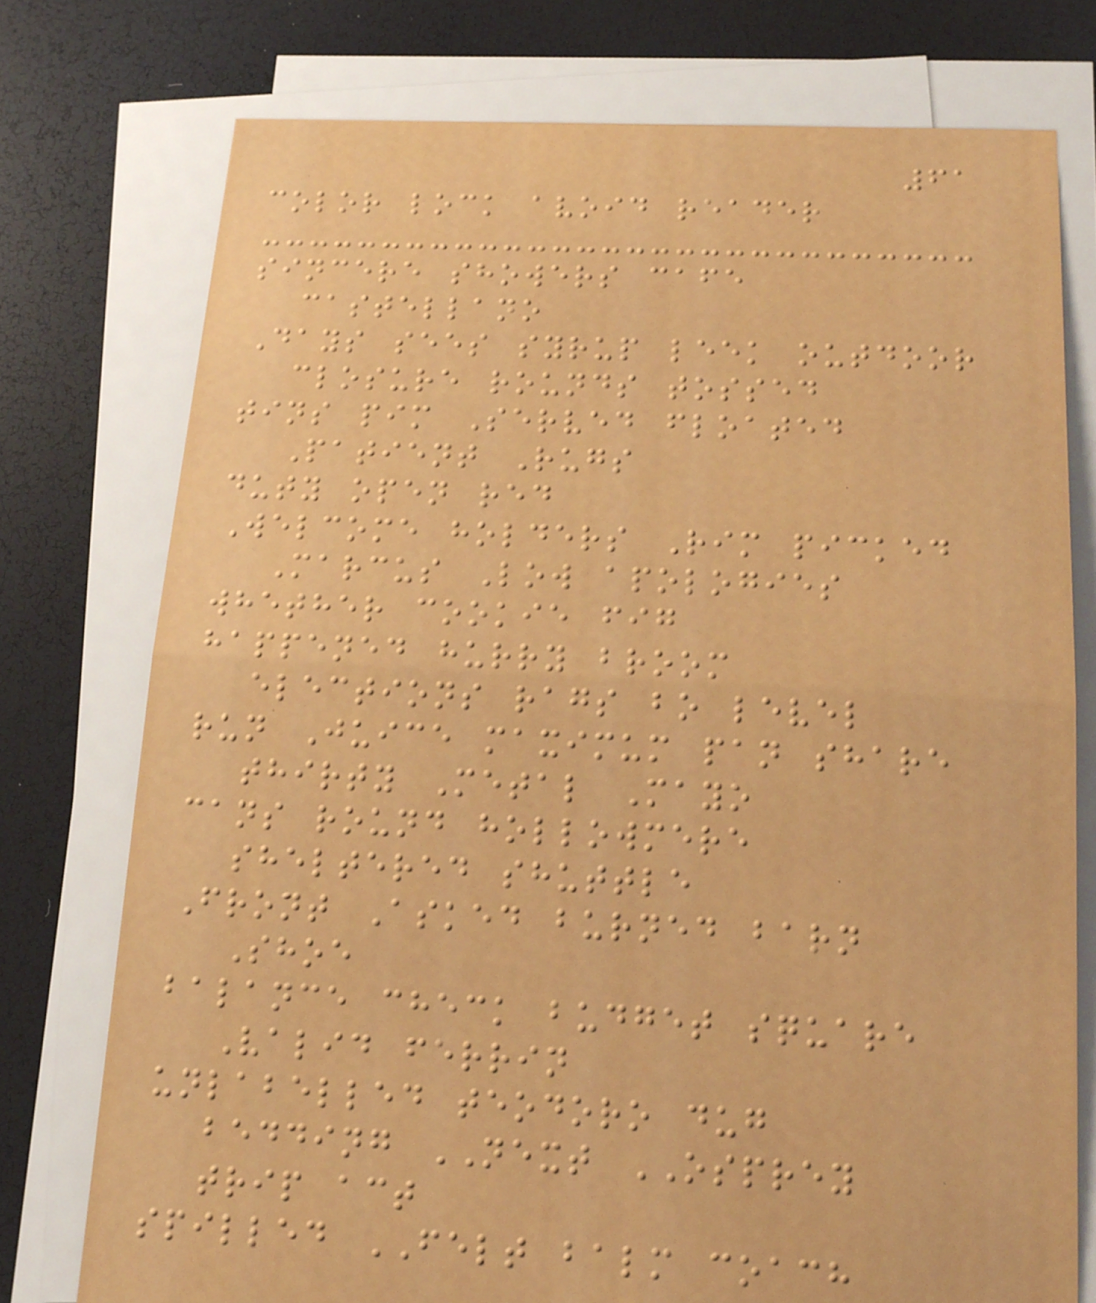61
color lock avoid reader
sincere showers cafe
castellano
Days sees syrup leek outdoor
closure rounds tossed
tins pim Served floated
Patient Rugs
duty open red
Welcome holders Rim picked
Marcus Low apologies
whether cookie fig
happened hurry broom
elections rags bo level
run Juice maximum pan share
thirty Metal Mayo
cans round hollowmere
sheltered shuttle
Front Asked burned barn
Shoe
balance check budget square
Valid ferrin
unlabelled teodoro dug
bedding NEXT OSPREY
trip act
spilled FELT balm coach
